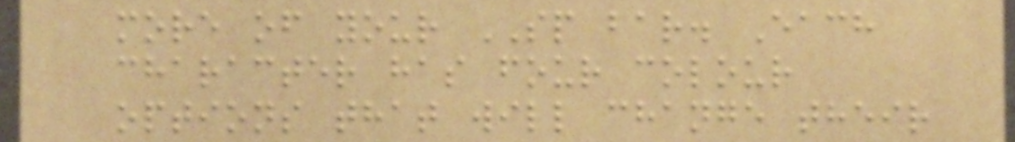more of your SP bar. Each
character has four colour
options that will change their
